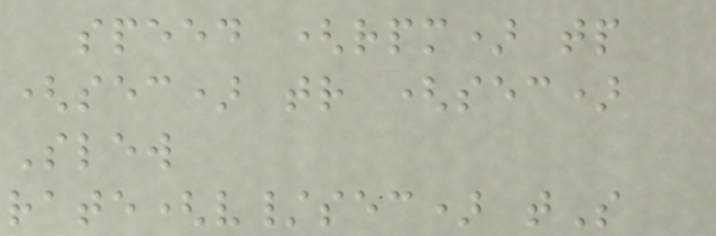speed (rpm) tp
(sec) tr (sec)
Slew
rate(v/sec) tS
